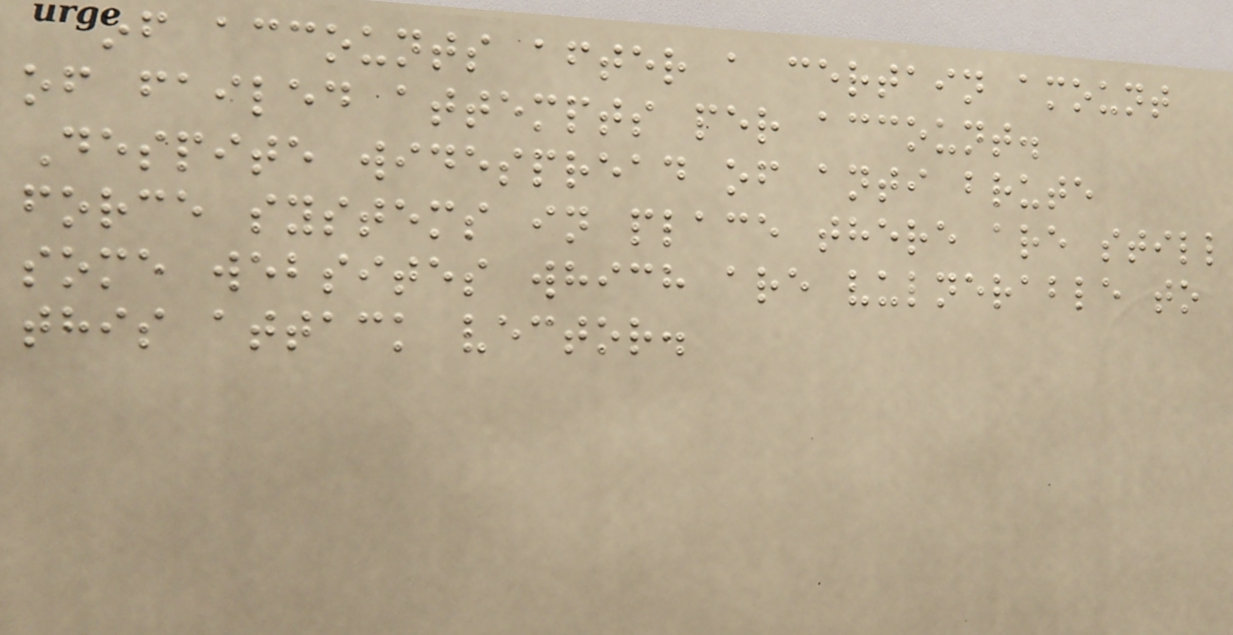of accounts after a certain amount
of failed attempts per account.
Despite widespread of anti brute
force systems in place there are still
some websites which are vulnerable to
this attack vector.
